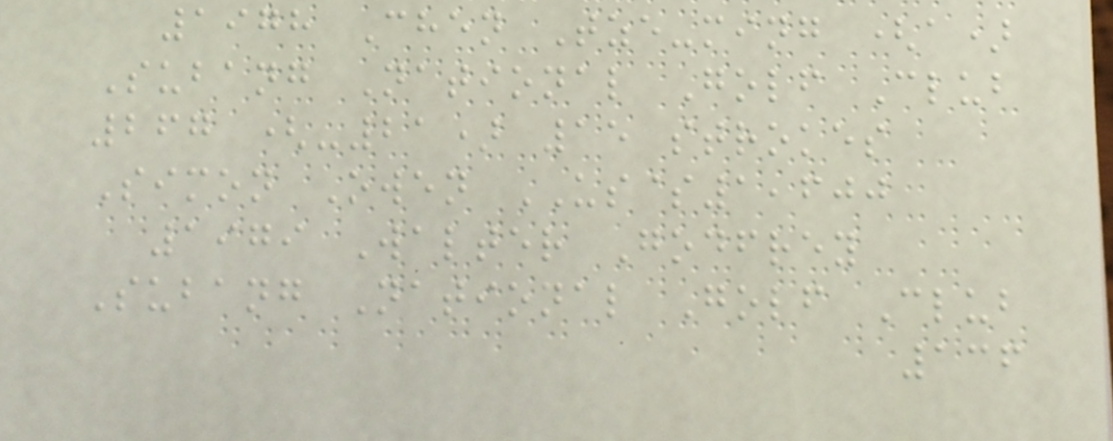1978 Chen Tze-ming (a)
Subang National Golf Club
267 (-21) 15 strokes
Simon Owen US$1,600
1979 Walter Godfrey
Subang National Golf Club
136
